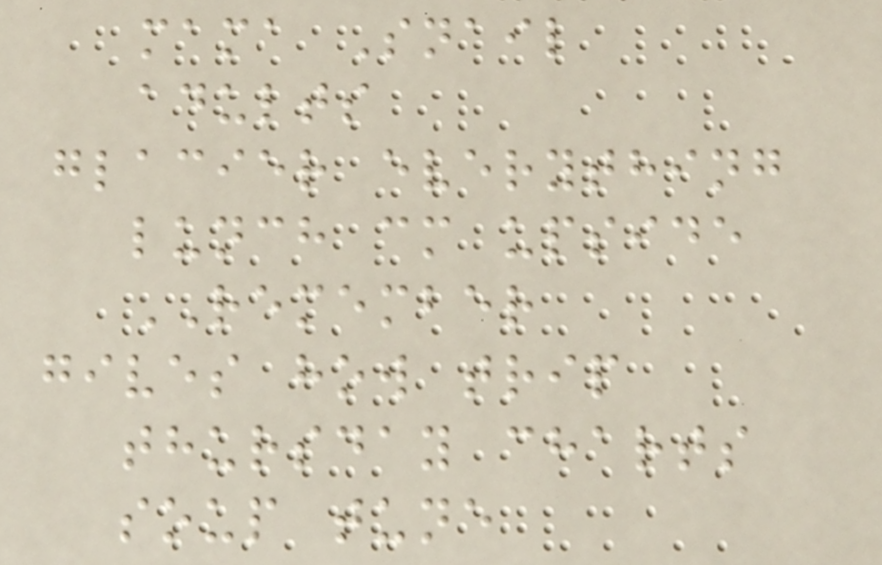mama Snail
adults
glacier everything
lunch cm upside
REMEMBER
gives how trip
thursday charts
soup tune
